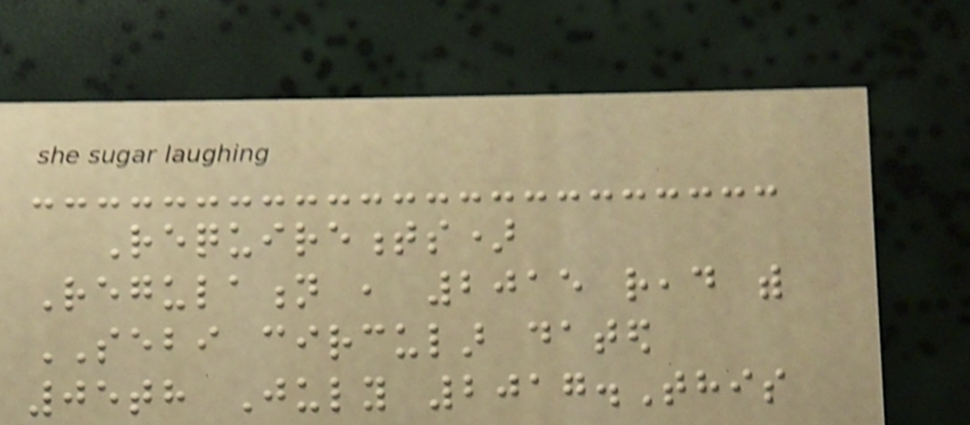Requirements)
Regulation , 2015 read with
SEBI circular dated
05th July 2017.This
